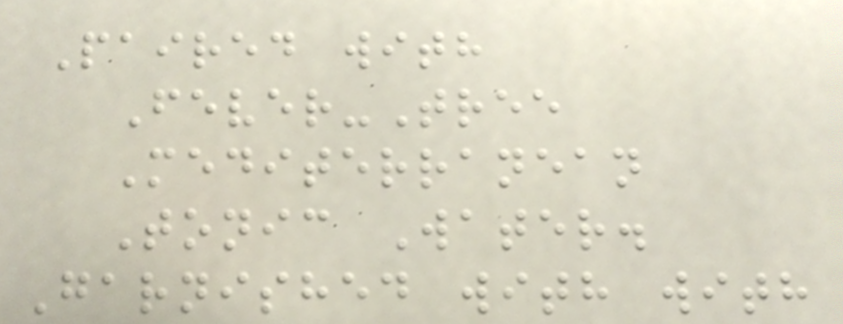Paired with
Fever-Tree
Mediterranean
Tonic Water.
Garnished with with
